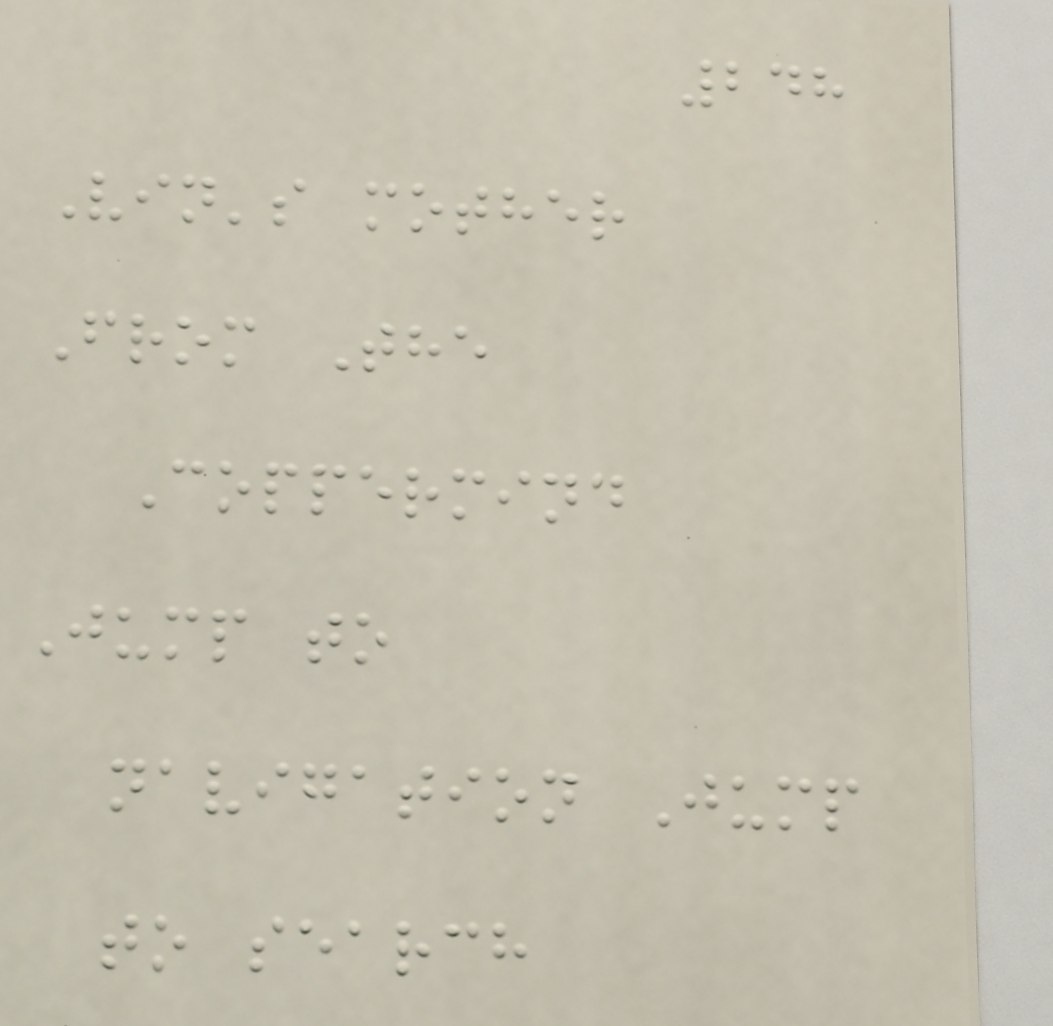248
Vin's mother
From The
Coppermind
Jump to
navigation Jump
to search
